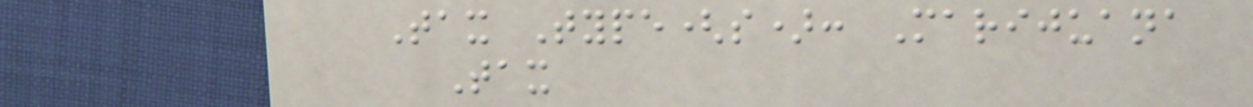Tax Type(s): Marijuana
Tax
